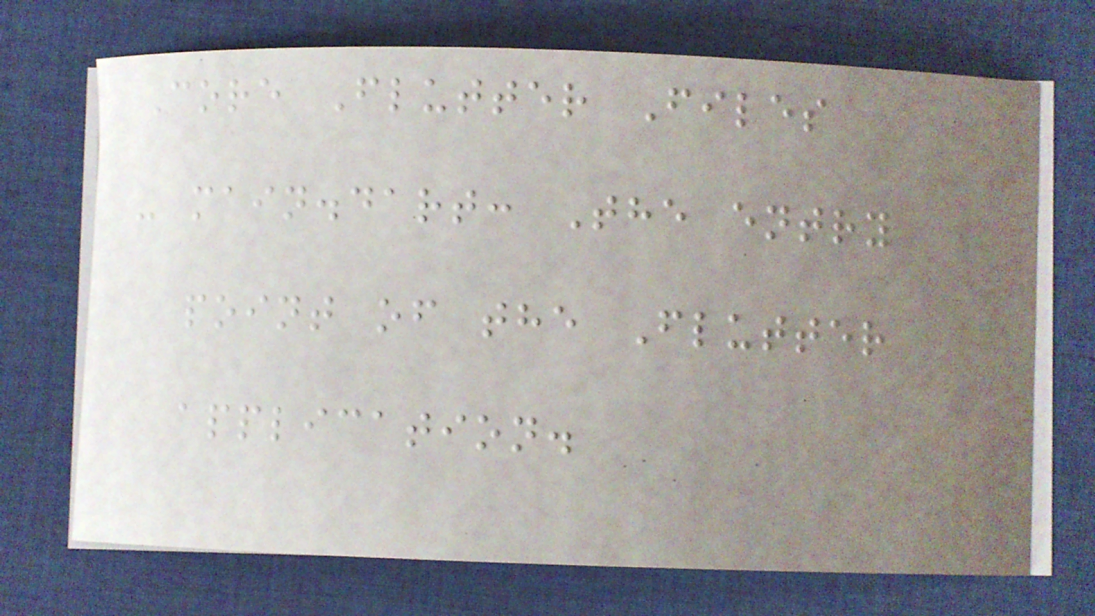Core Flutter Files
- main.dart: The entry
point of the Flutter
application.
